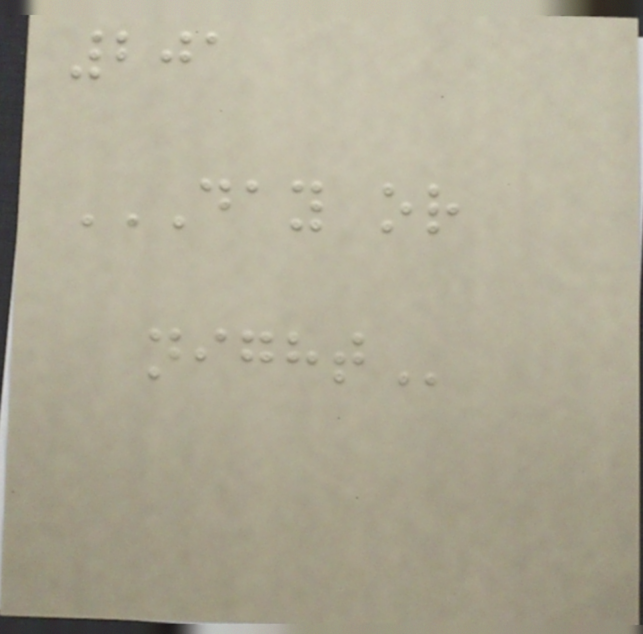201
DAY OR
NIGHT
